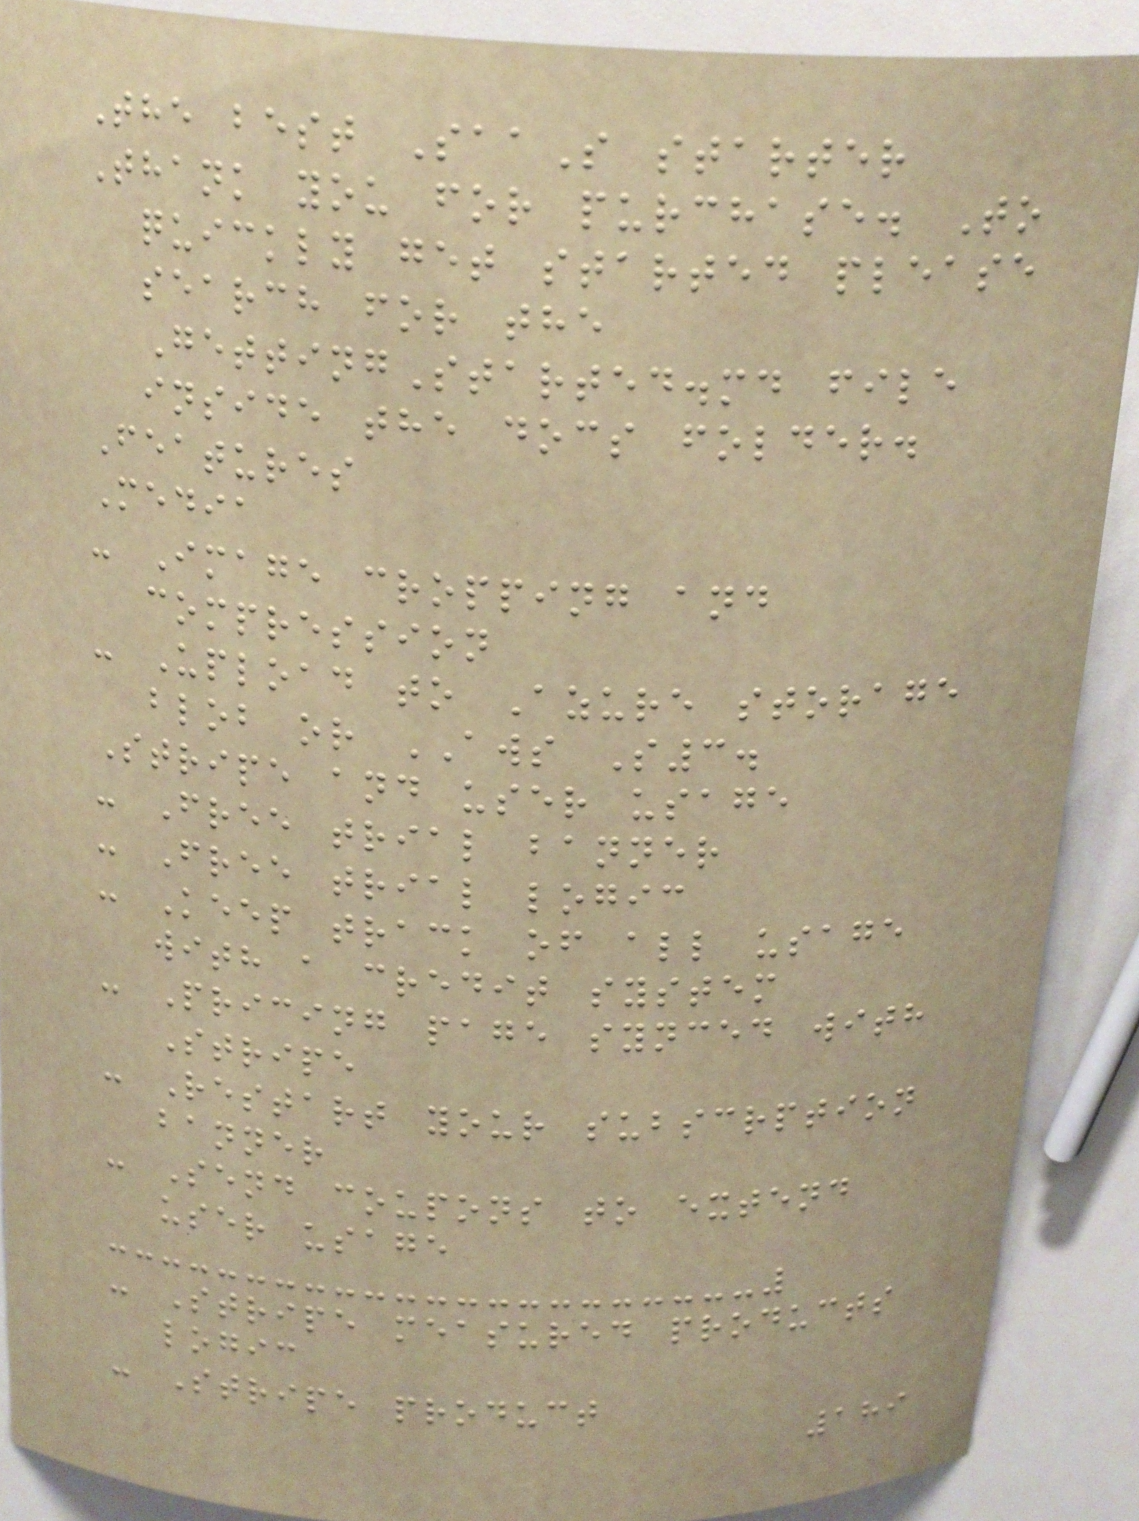The best SaaS starter
Thank you for purchase. To
quickly get started please
search for the
GettingStarted.md file
inside the docs folder.
Features
Media
- Image cropping and
compression
- Upload to Azure storage
blob or AWS S3.
Stripe and user usage
- Free trial banner
- Free trial logic
- Keep track of all usage
with a credit system
- Pricing page synced with
Stripe
- Restart your subscrption
banner
- Send coupons to extend
user usage
- Stripe measured products
logic
- Stripe product
189
